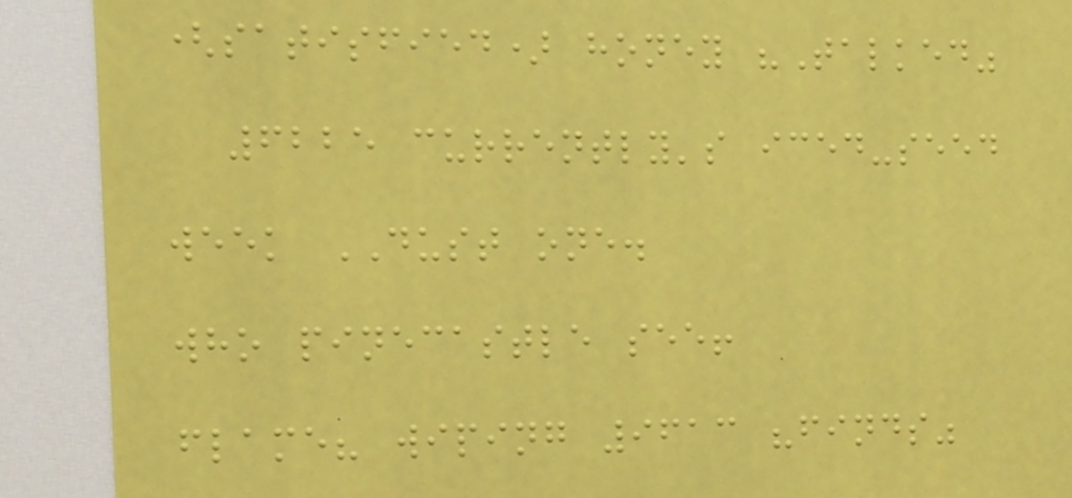(satisfied) honey "Talked"
6225 currently's iced-seed
week DUST one.
who pinecastle see!
flame? wiping 9613 "finds"
